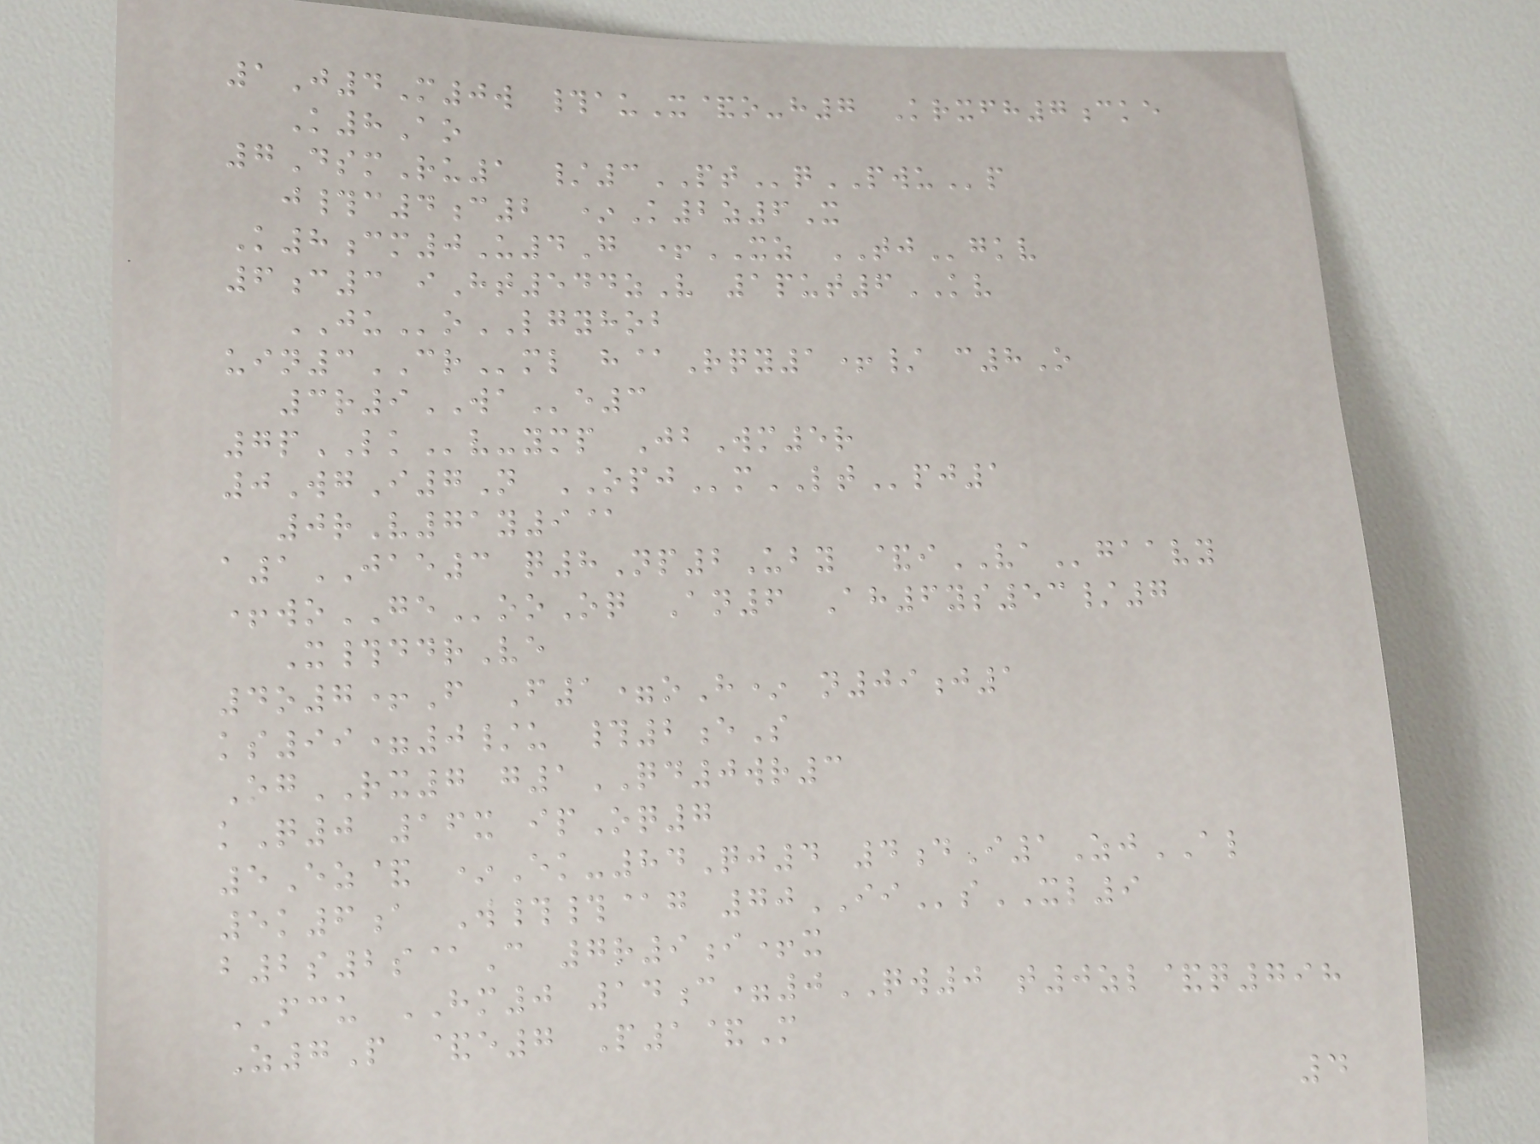1J4M0w #auX&o-h7 Krxfh7cke
K8Ao
7DsmRu1 /3PTqPWUp
j#c4c2 *K2z6X
K8cm0U4G +XZ TJgkv
6c3 iHt544zV 1put6KV
JUoLGYHOB
uin3CRml h@Rqy1+/ c8O
3r9WAe3
7pLKv-ymp JbWm5r
0WgI7N OPJmLTpj1
0rV71y9@
a1JAE3 q8Np2Uby &iVAgaavy
+woGEooOq An6 Ah6ys53/7
X#ddrVe
4o7+F F1=oH* n09j1
ks99=0/u #2eS
OgRX7 g1QD0wr3
kQ0 16x ipOq7
5Ez& *Ek-84Qj4 4dI1ZjAL
5k6a W##@g 70IIsXL9
b2s2s@C 7r9i+x
FCU HM0 14c=0QW0 t0zl&q798
Z7P &e7 P1&M
4
